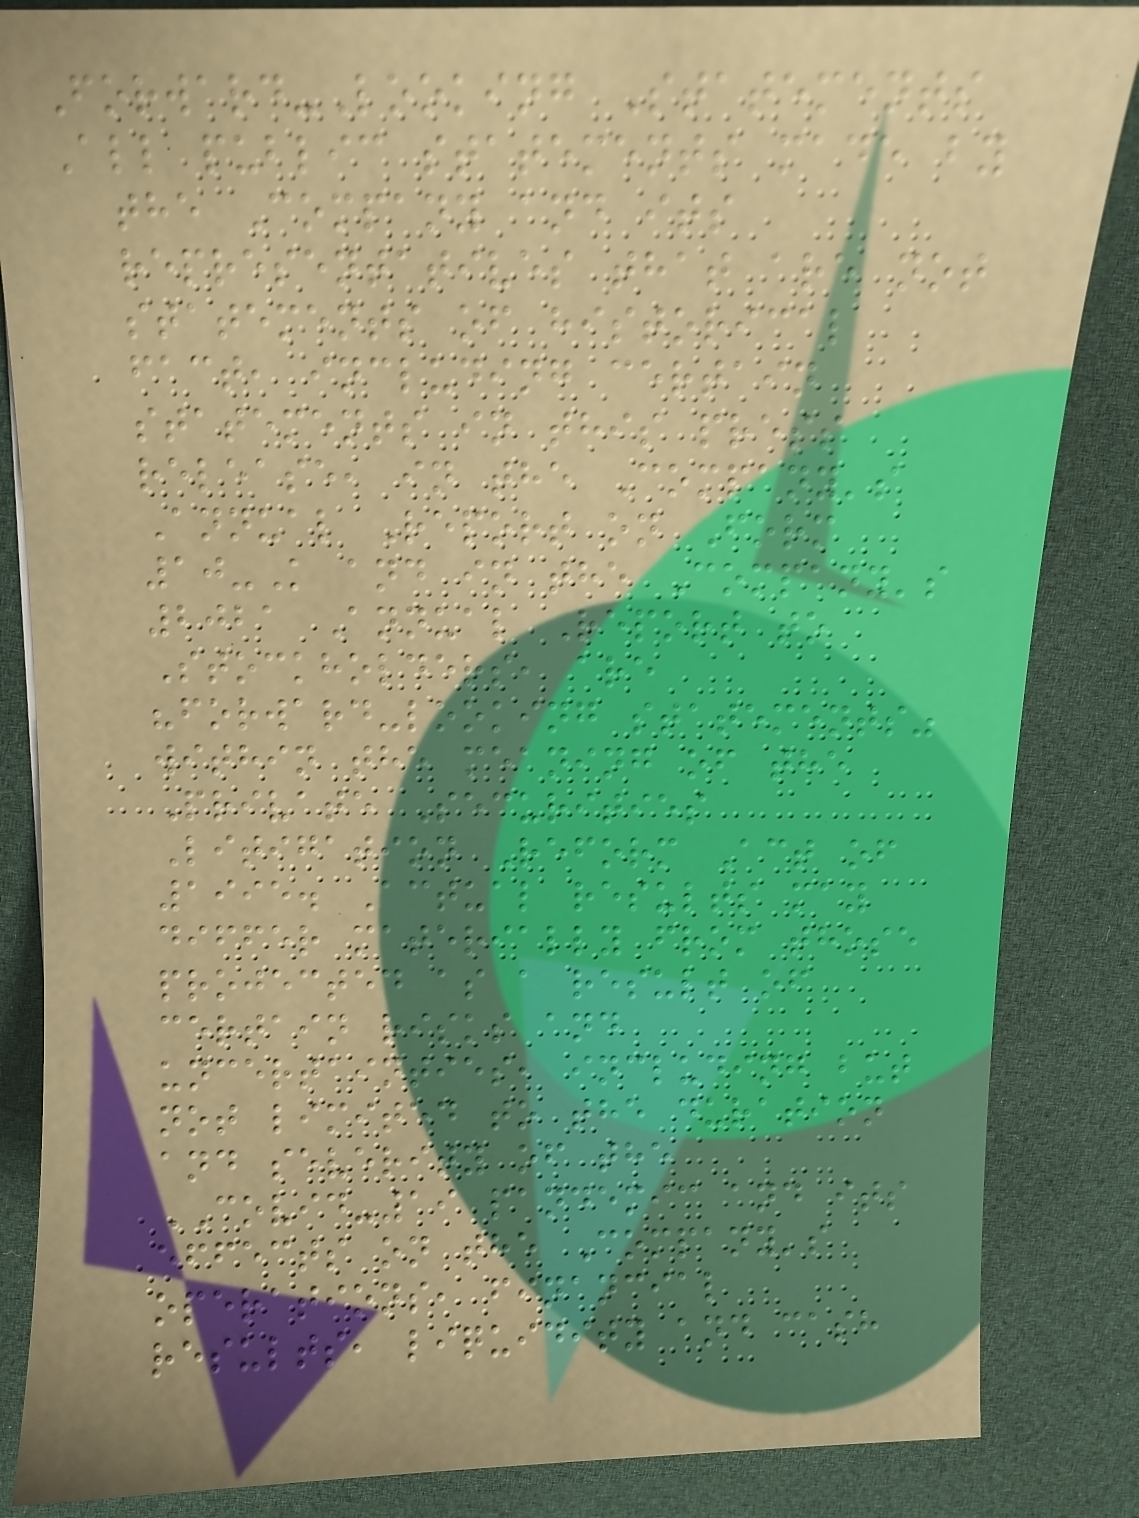Forward-Looking Statements
All public statements made by
the Company and its
representatives that are not
statements of historical
fact, including certain
statements in this press
release, in the Company's
Annual Report on Form
10-K and in the Company's
2021 Annual Report to
Stockholders, are
"forward-looking statements"
within the meaning of the
Private Securities
Litigation Reform Act of
1995. Actual results may
differ materially from those
projected as a result of
certain risks and
uncertainties, including but
not limited to the duration
and severity of the
COVID-19 pandemic and its
effects on the Company's
operations, financial
results, liquidity and cash
